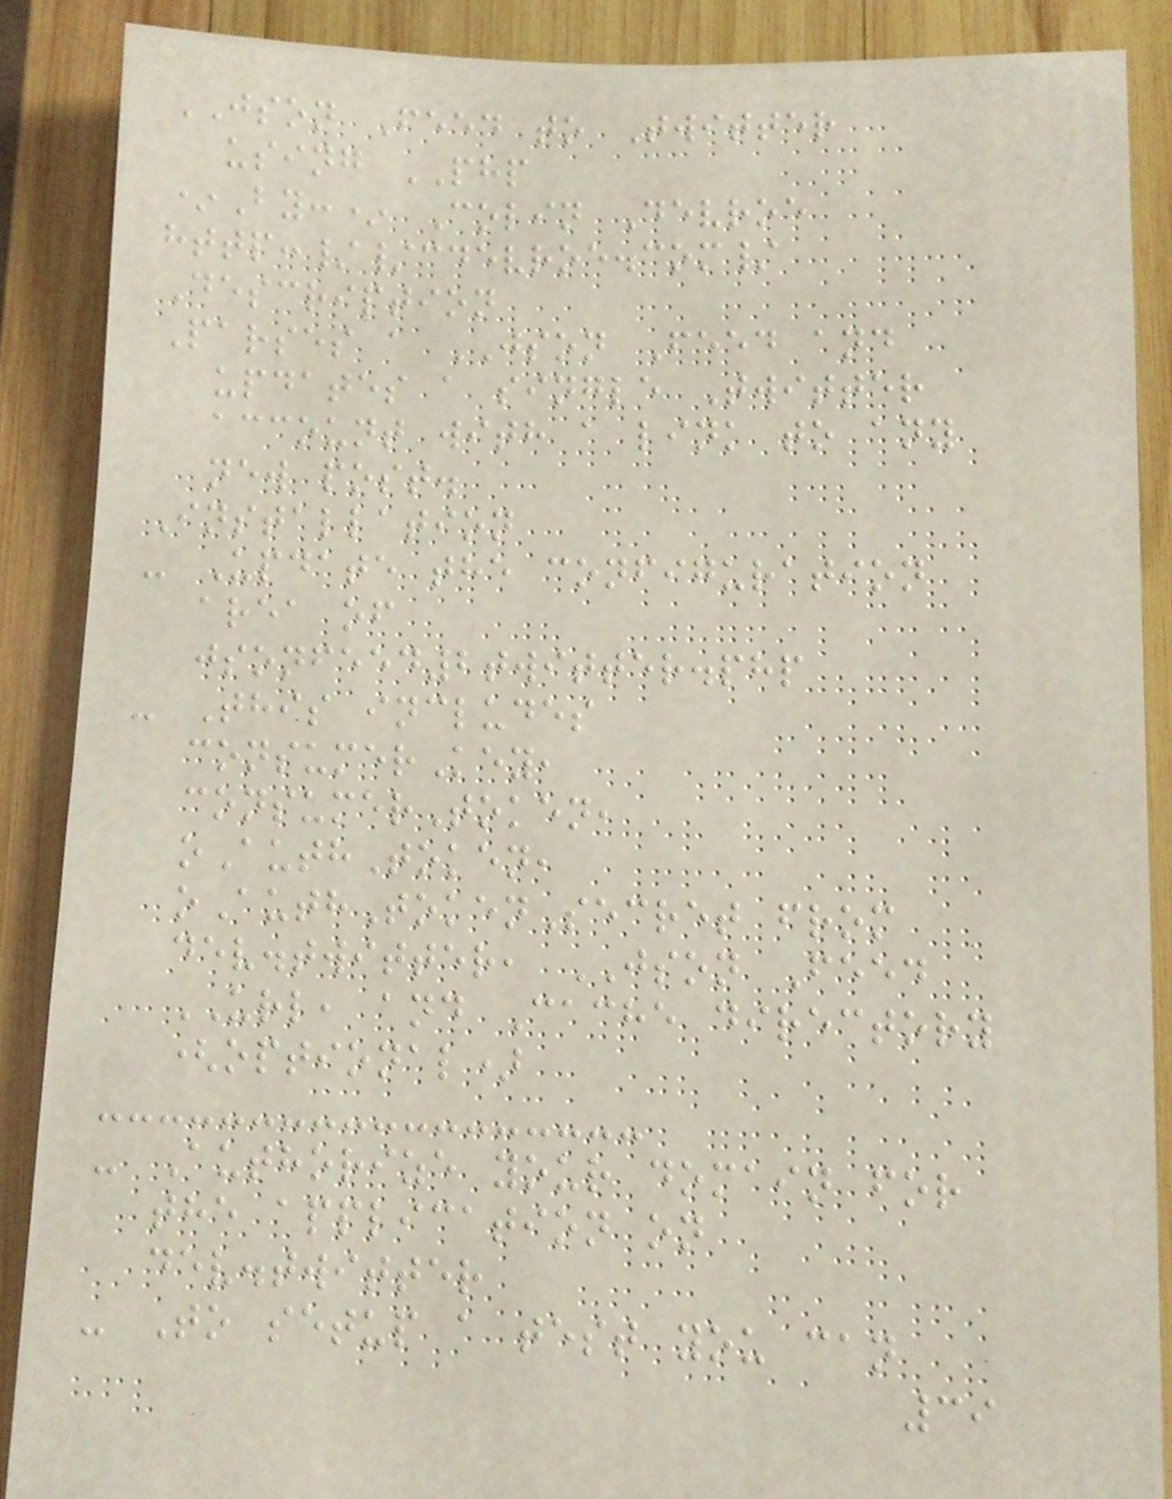JSON Feed to Twitter
using PHP
*By:* Colin Devroe
http://cdevroe.com/
Description
Parses a JSON Feed and
updates a single Twitter
account with a link to any
new post.
Installation
- Update the configuration
area of
jsonfeed2twitter.php
- This includes
consumerKey,
consumerToken,
oAuthToken,
oAuthTokenSecret from
dev.twitter, JSON Feed
URL, and Cache directory
(optional)
- Authorize your domain for
the application on
dev.twitter
- To setup a test you can
39
